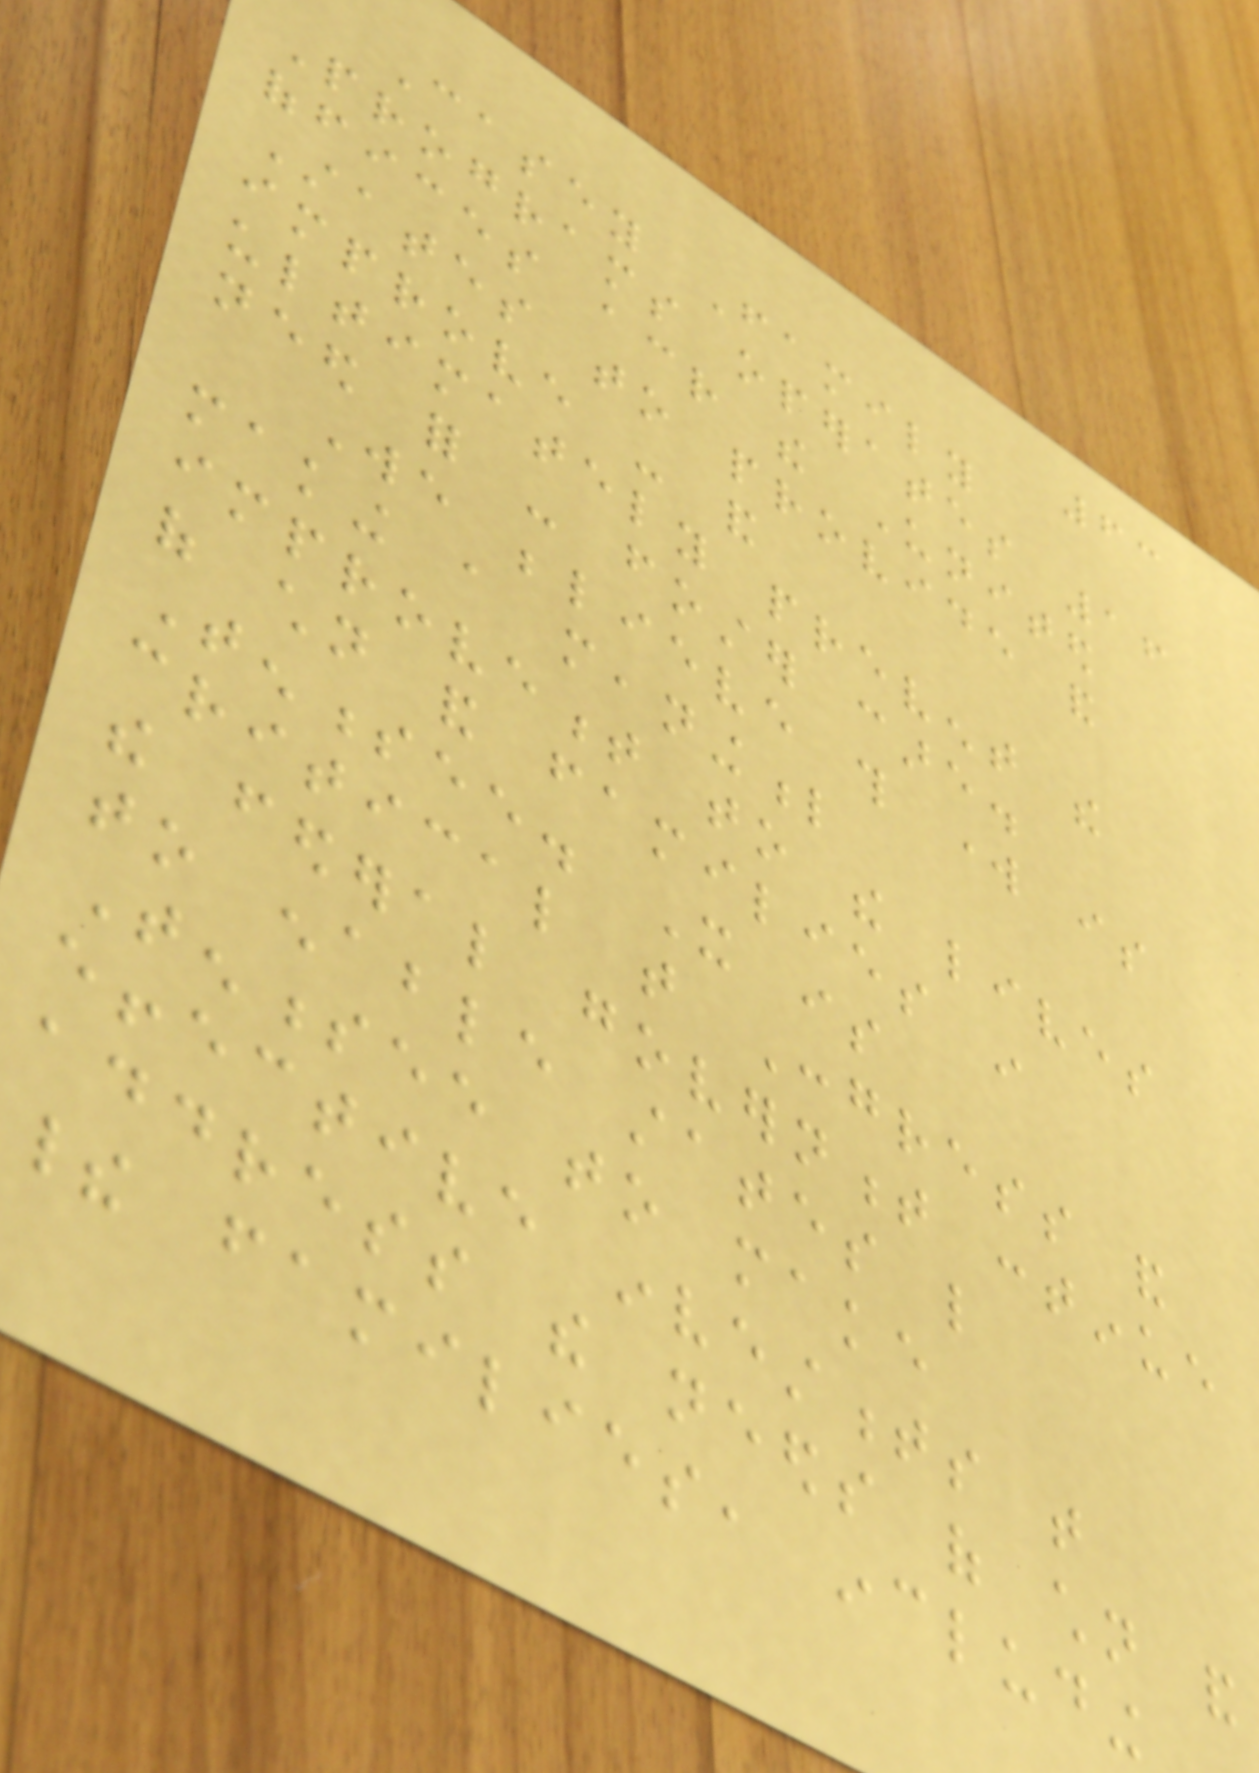63
Casey Family
Programs operates 16
offices across the United
States to provide and
improve - and
ultimately prevent the
need for - foster care.
We believe this work is
making a meaningful
improvement to the lives
of children and families in
Tennessee. It is
critical that Congress and
the federal government continue
to enable states like
Tennessee to make
effective investments that
address the needs of children and
their families, including
